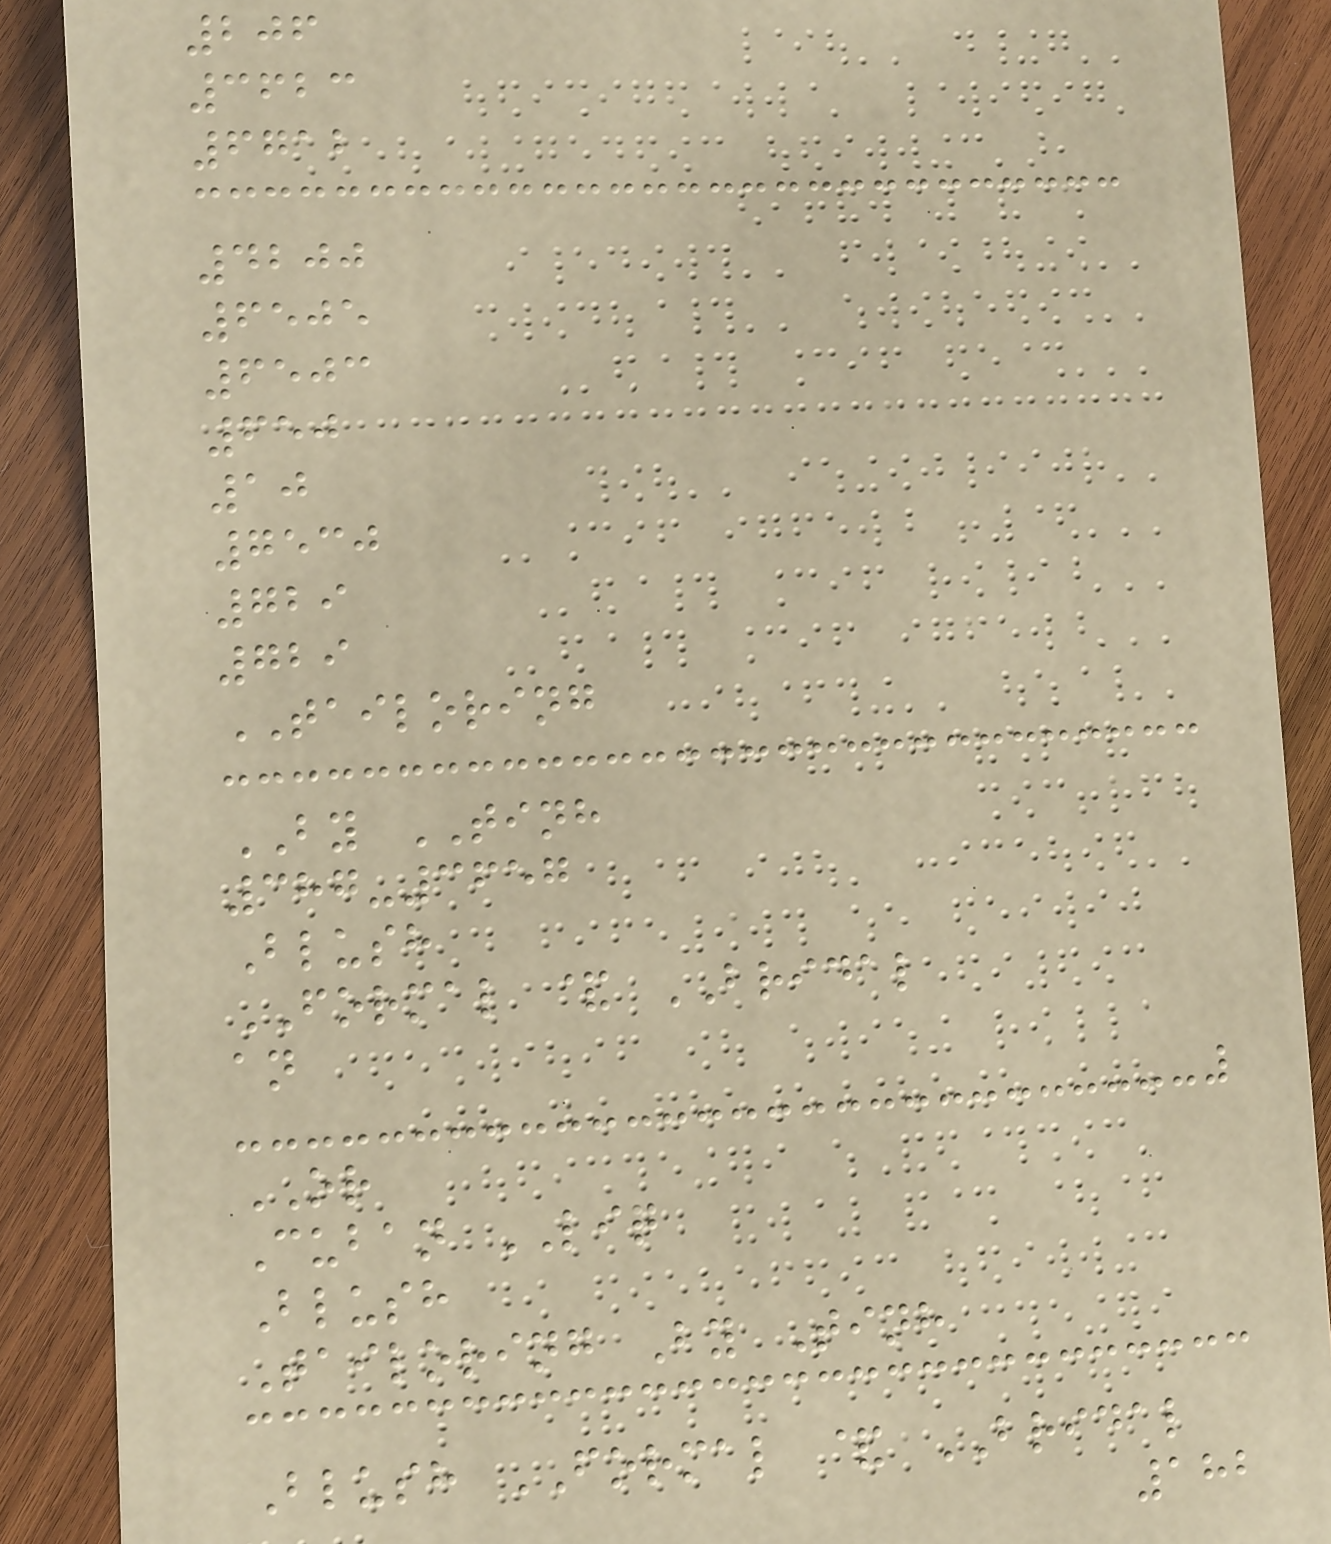206
3623
6712
4200
6505
6503
650
10
7530
729
729
TAILORING
BY TINH
387-3657
Blush
FORMAL & BRIDAL
an
OR
Cuban LIQ
Blush
Tailoring By Tinh
Blush FORMAL & BRIDAL
182
